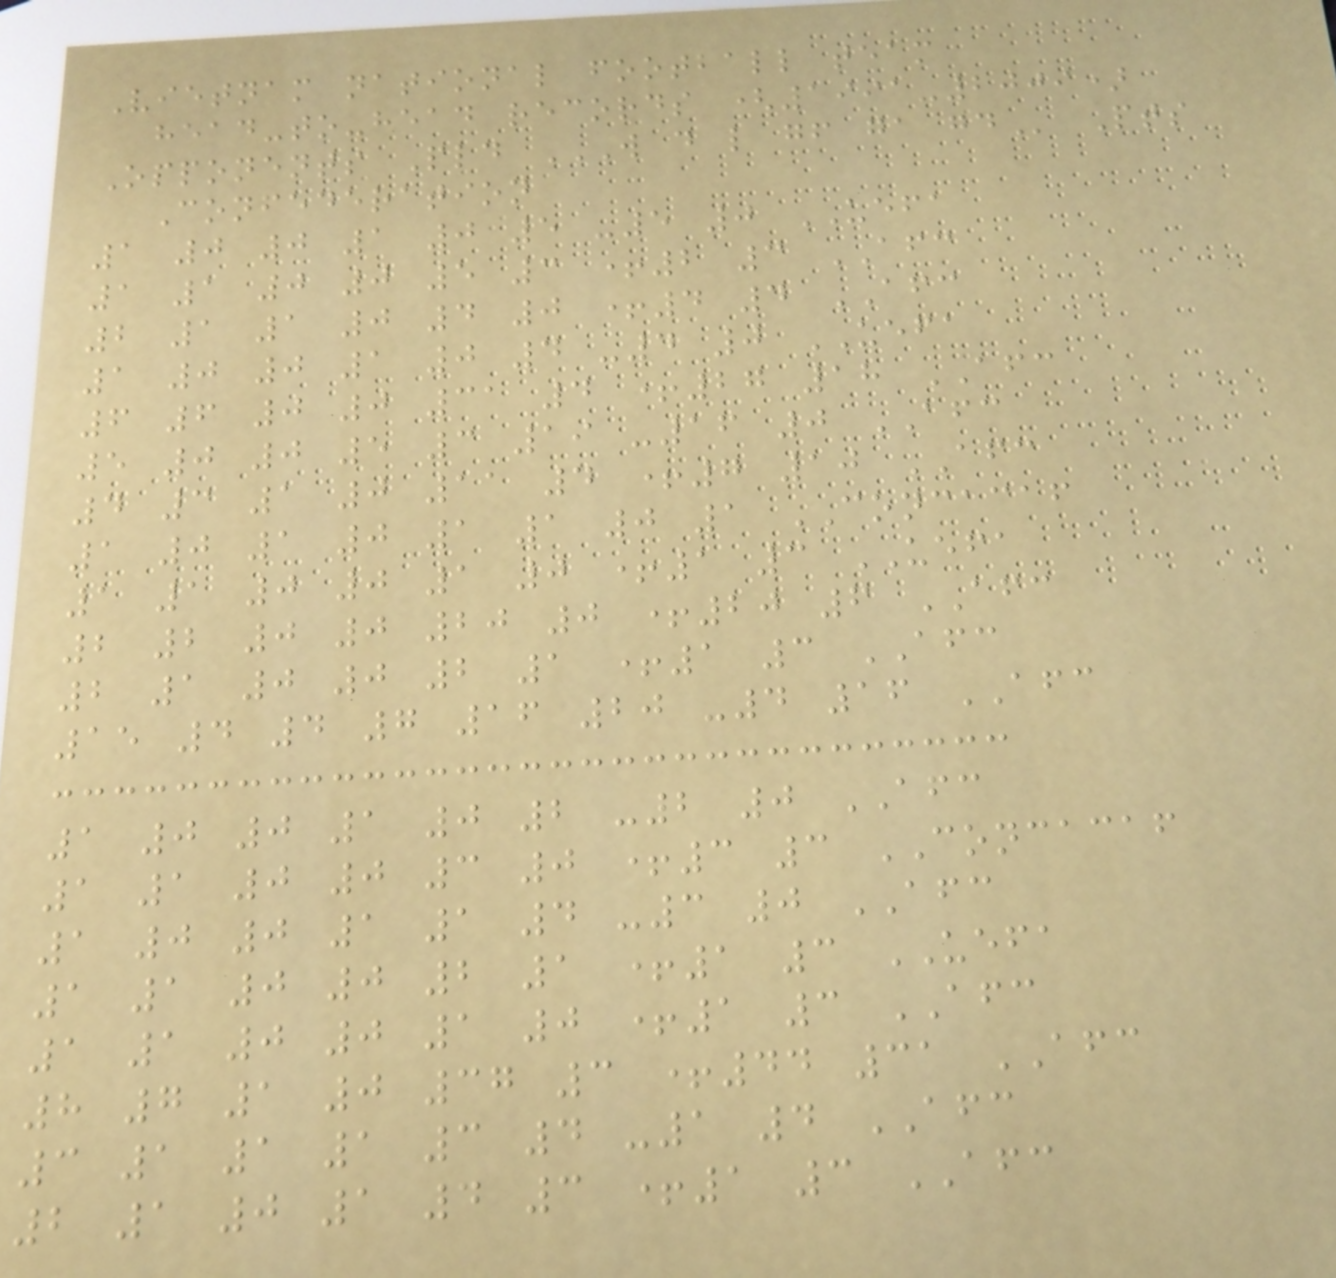Vietnam national football team
head-to-head records (1991-2009)
Opponents Pld W D L GF GA GD Pts
Confederation
1 0 0 1 0 5 -5 0 UEFA
1 1 0 0 5 3 +2 3 AFC
2 1 1 0 4 0 +4 4 AFC
1 0 0 1 0 4 -4 0 UEFA
6 6 0 0 31 4 +27 18 AFC
5 0 0 5 3 19 -16 0 AFC
4 3 1 0 11 4 +7 10 AFC
1 0 1 0 1 1 0 1 CONCACAF
1 1 0 0 1 0 +1 3 UEFA
2 2 0 0 20 0 +20 6 AFC
2 1 0 0 2 1 +1 3 AFC
15 4 4 7 16 20 -4 16 AFC
1 0 0 1 0 2 -2 0 AFC
1 1 0 0 3 0 +3 3 CONCACAF
1 0 0 1 1 4 -3 0 AFC
1 1 0 0 2 1 +1 3 UEFA
1 1 0 0 1 0 +1 3 AFC
8 7 1 0 37 3 +44 31 AFC
3 1 1 1 3 4 -1 4 AFC
2 1 0 1 4 3 +1 3 AFC
